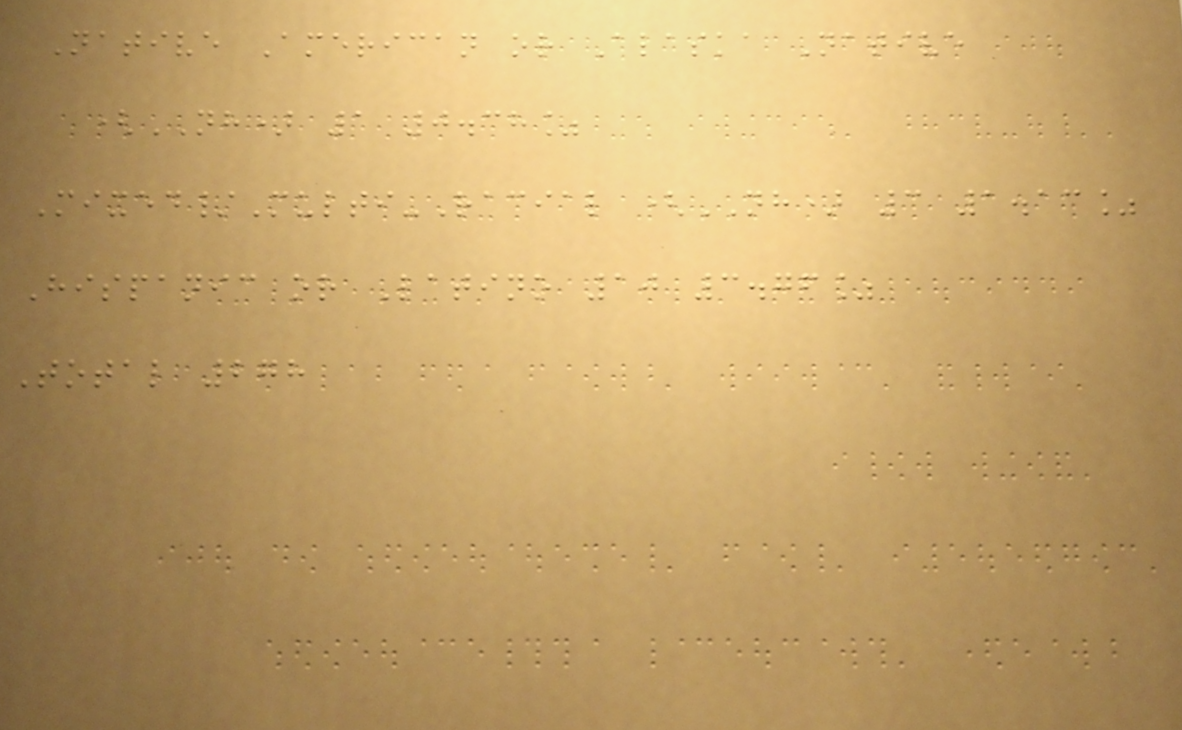Native American or Alaska Native
(NH) 1 0.38%
Mixed/Multi-Racial (NH) 3 1.13%
Hispanic or Latino 10 3.76%
Total 278
